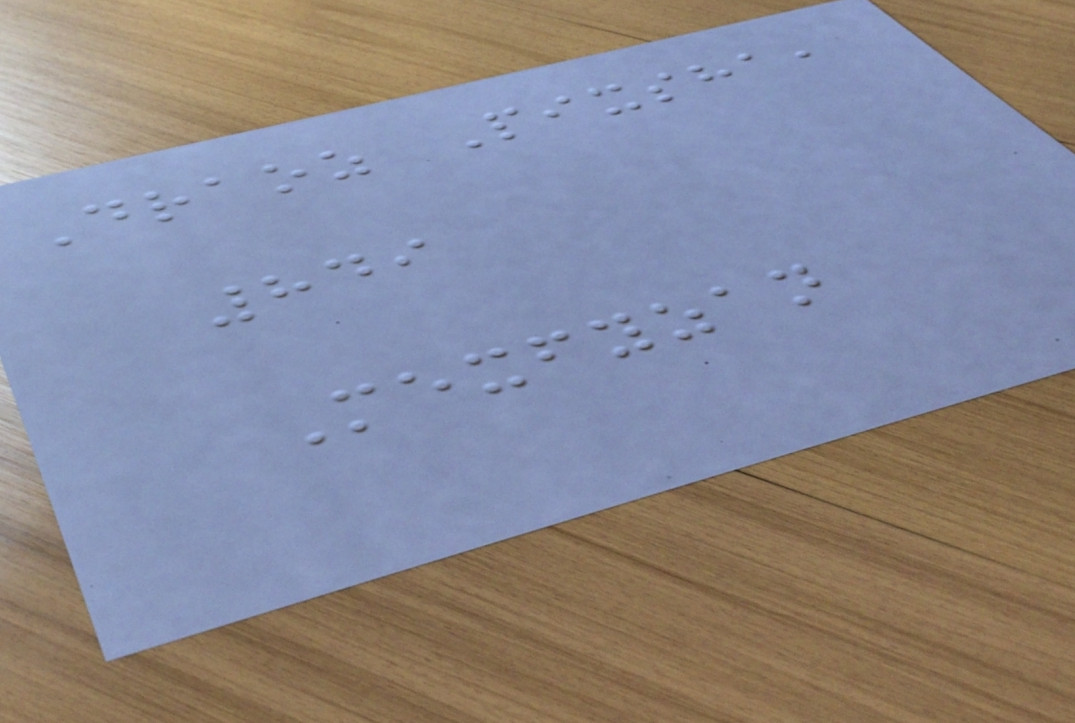Draoz Pixsha,
849
Mexfyzan
